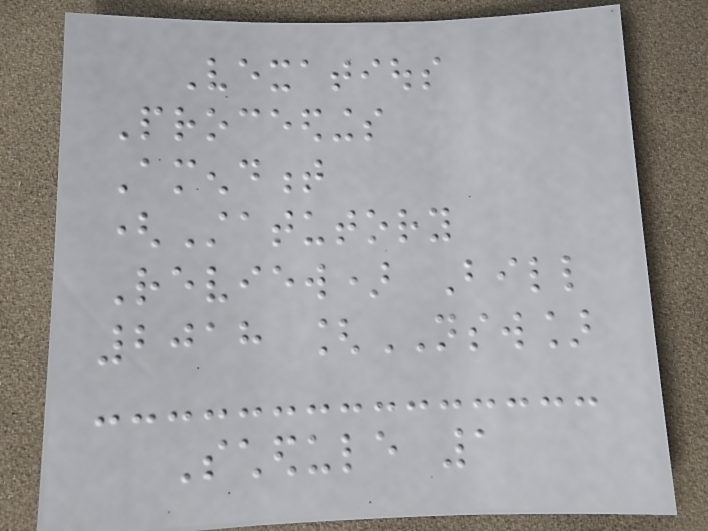Vexatious
Proceedings
Amendment
(Statutory
Review) Bill
2018 [NSW]
Schedule 1
